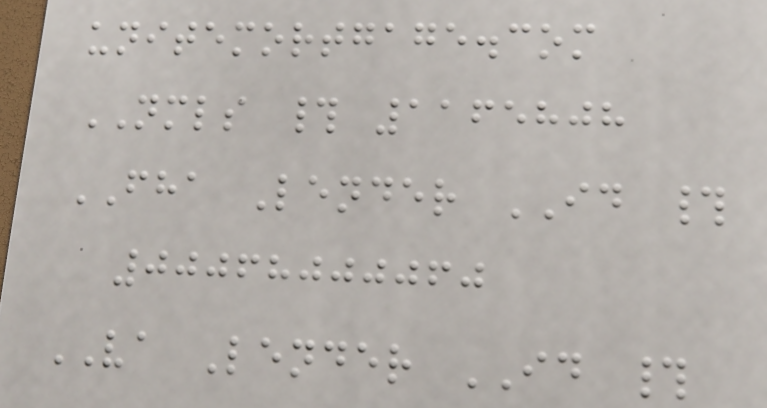unitemortgage.com
NMLS # 1165808
FHA Lender ID #
00068000060
VA Lender ID #
